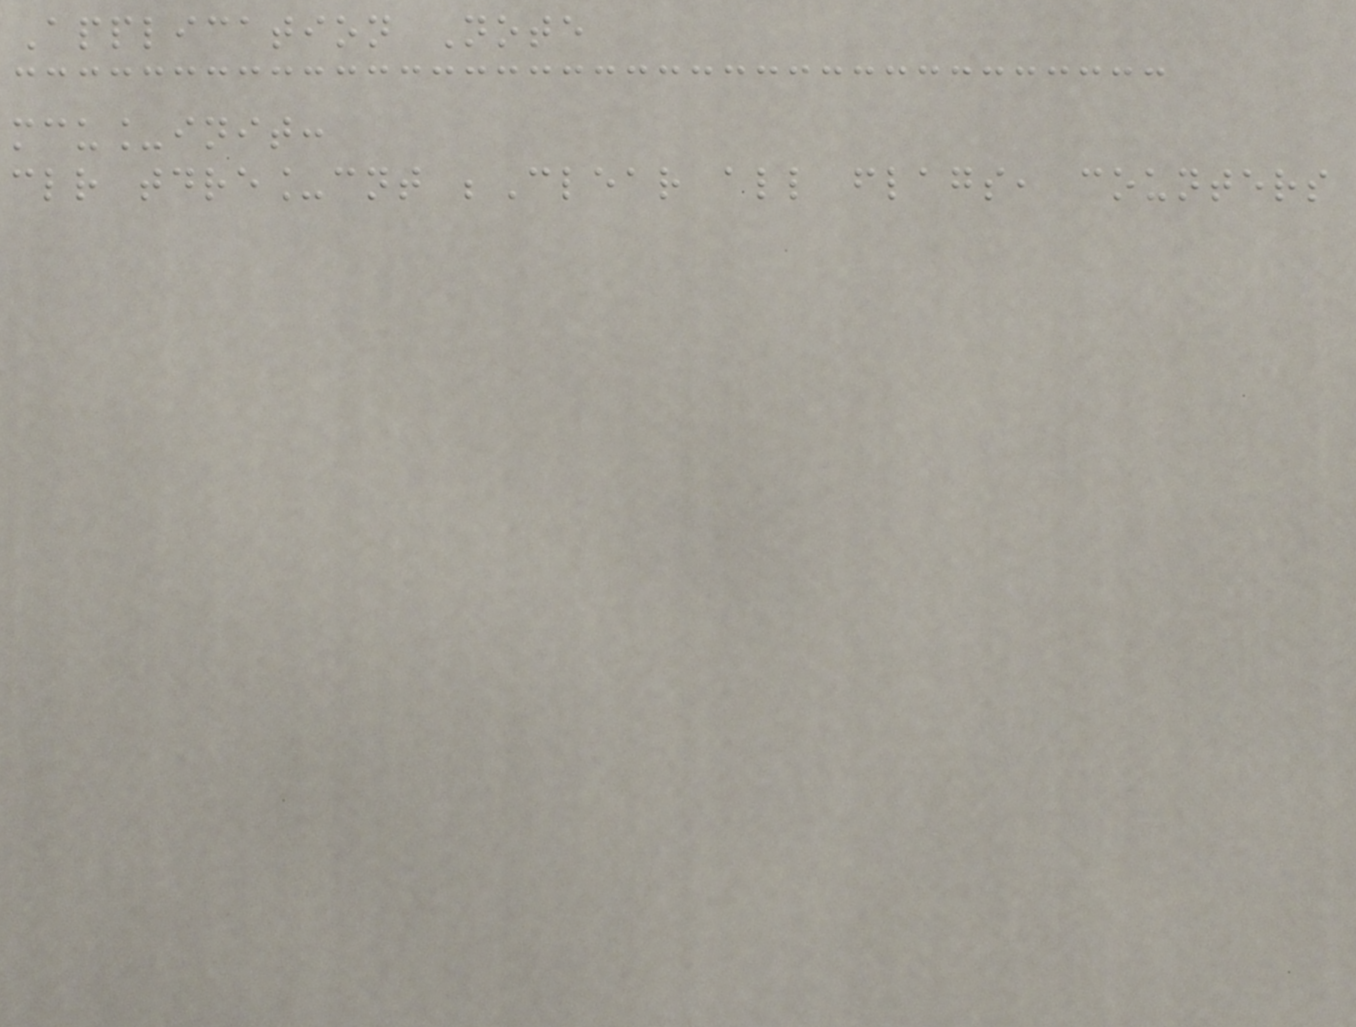Application Note
mcu_init:
clr tdre_cnt ;Clear all flags, counters
